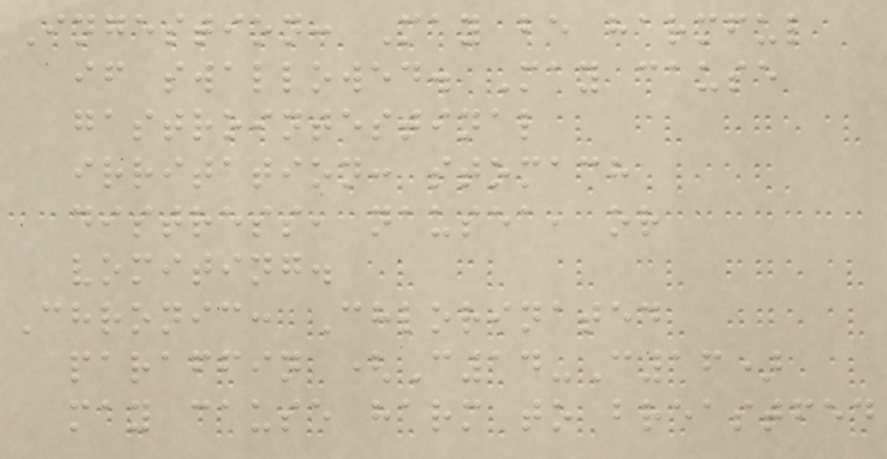Ingestion: May be harmful
if swallowed. May cause
gastrointestinal
irritation: stomach
distress, nausea, or
vomiting.
Chronic: Chlorinated
paraffin (C14-C16)
may cause harm to breastfed
